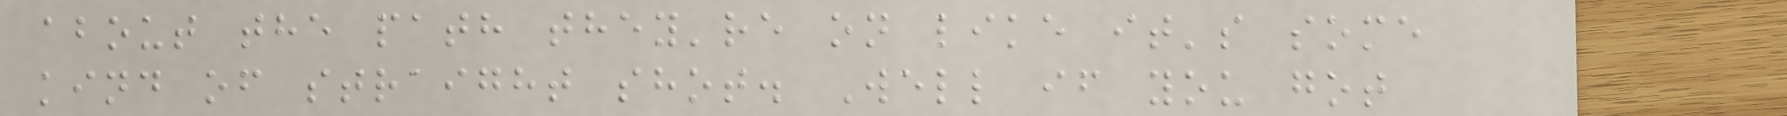about the path they're on like it's some
kind of straight shot. Well if you got
